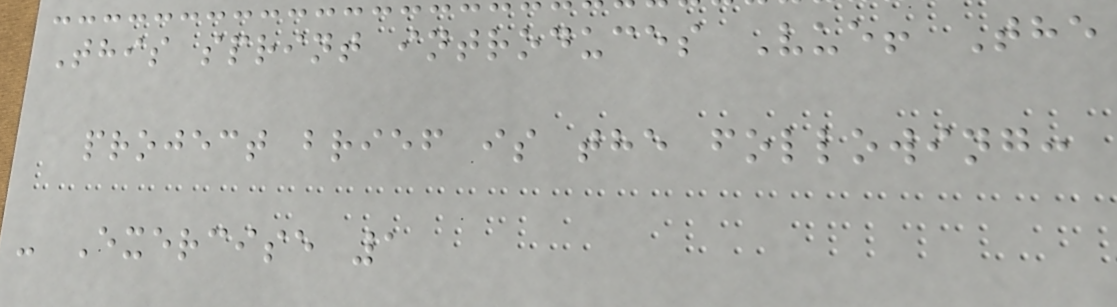This sprint introduces Vue! The
project brief is the following:
- Exercise 1
